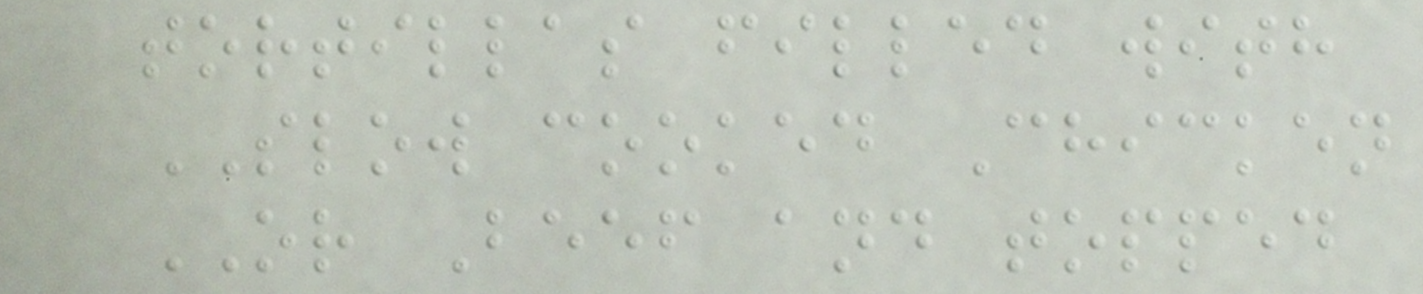tortillas filled with
SLOW cooked Chicken
OR Beef and topped
